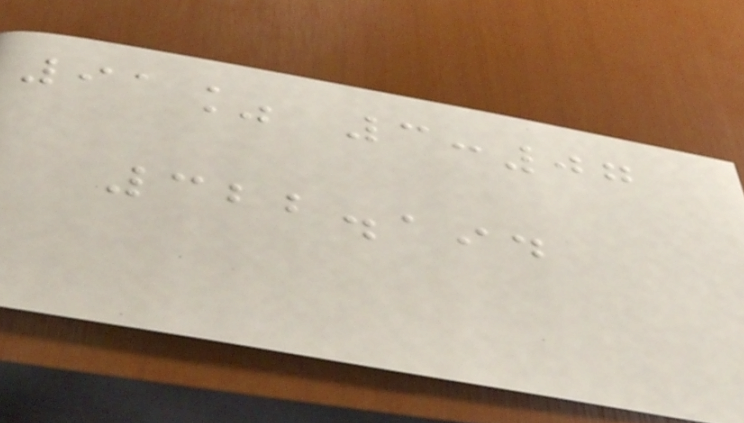91% 3:07
322.194
